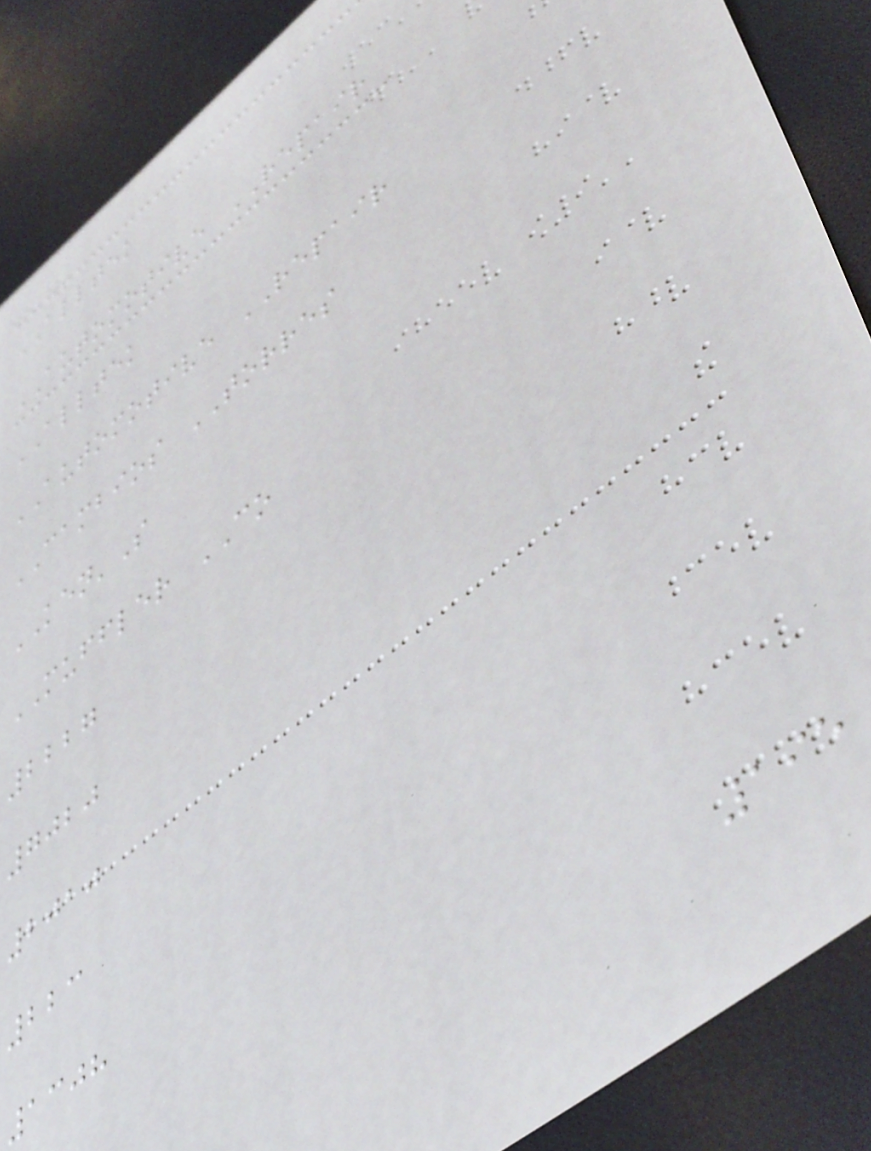ALLTEK
AUTOMOTIVE REPAIR
ALLTEK
AUTOMOTIVE REPAIR
CAMBIOS TORRES
KEN'S
MUFFLER CO
2227
7020
2010
223
1308
195
